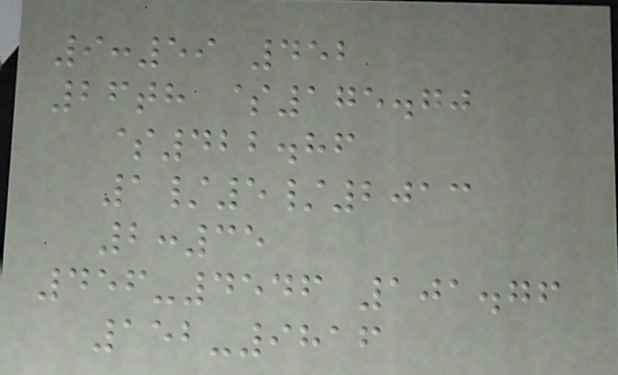9:59 452
26th $175.70
$422.86
1/5/2013
2:35
456-4546 101.76
152-9816
